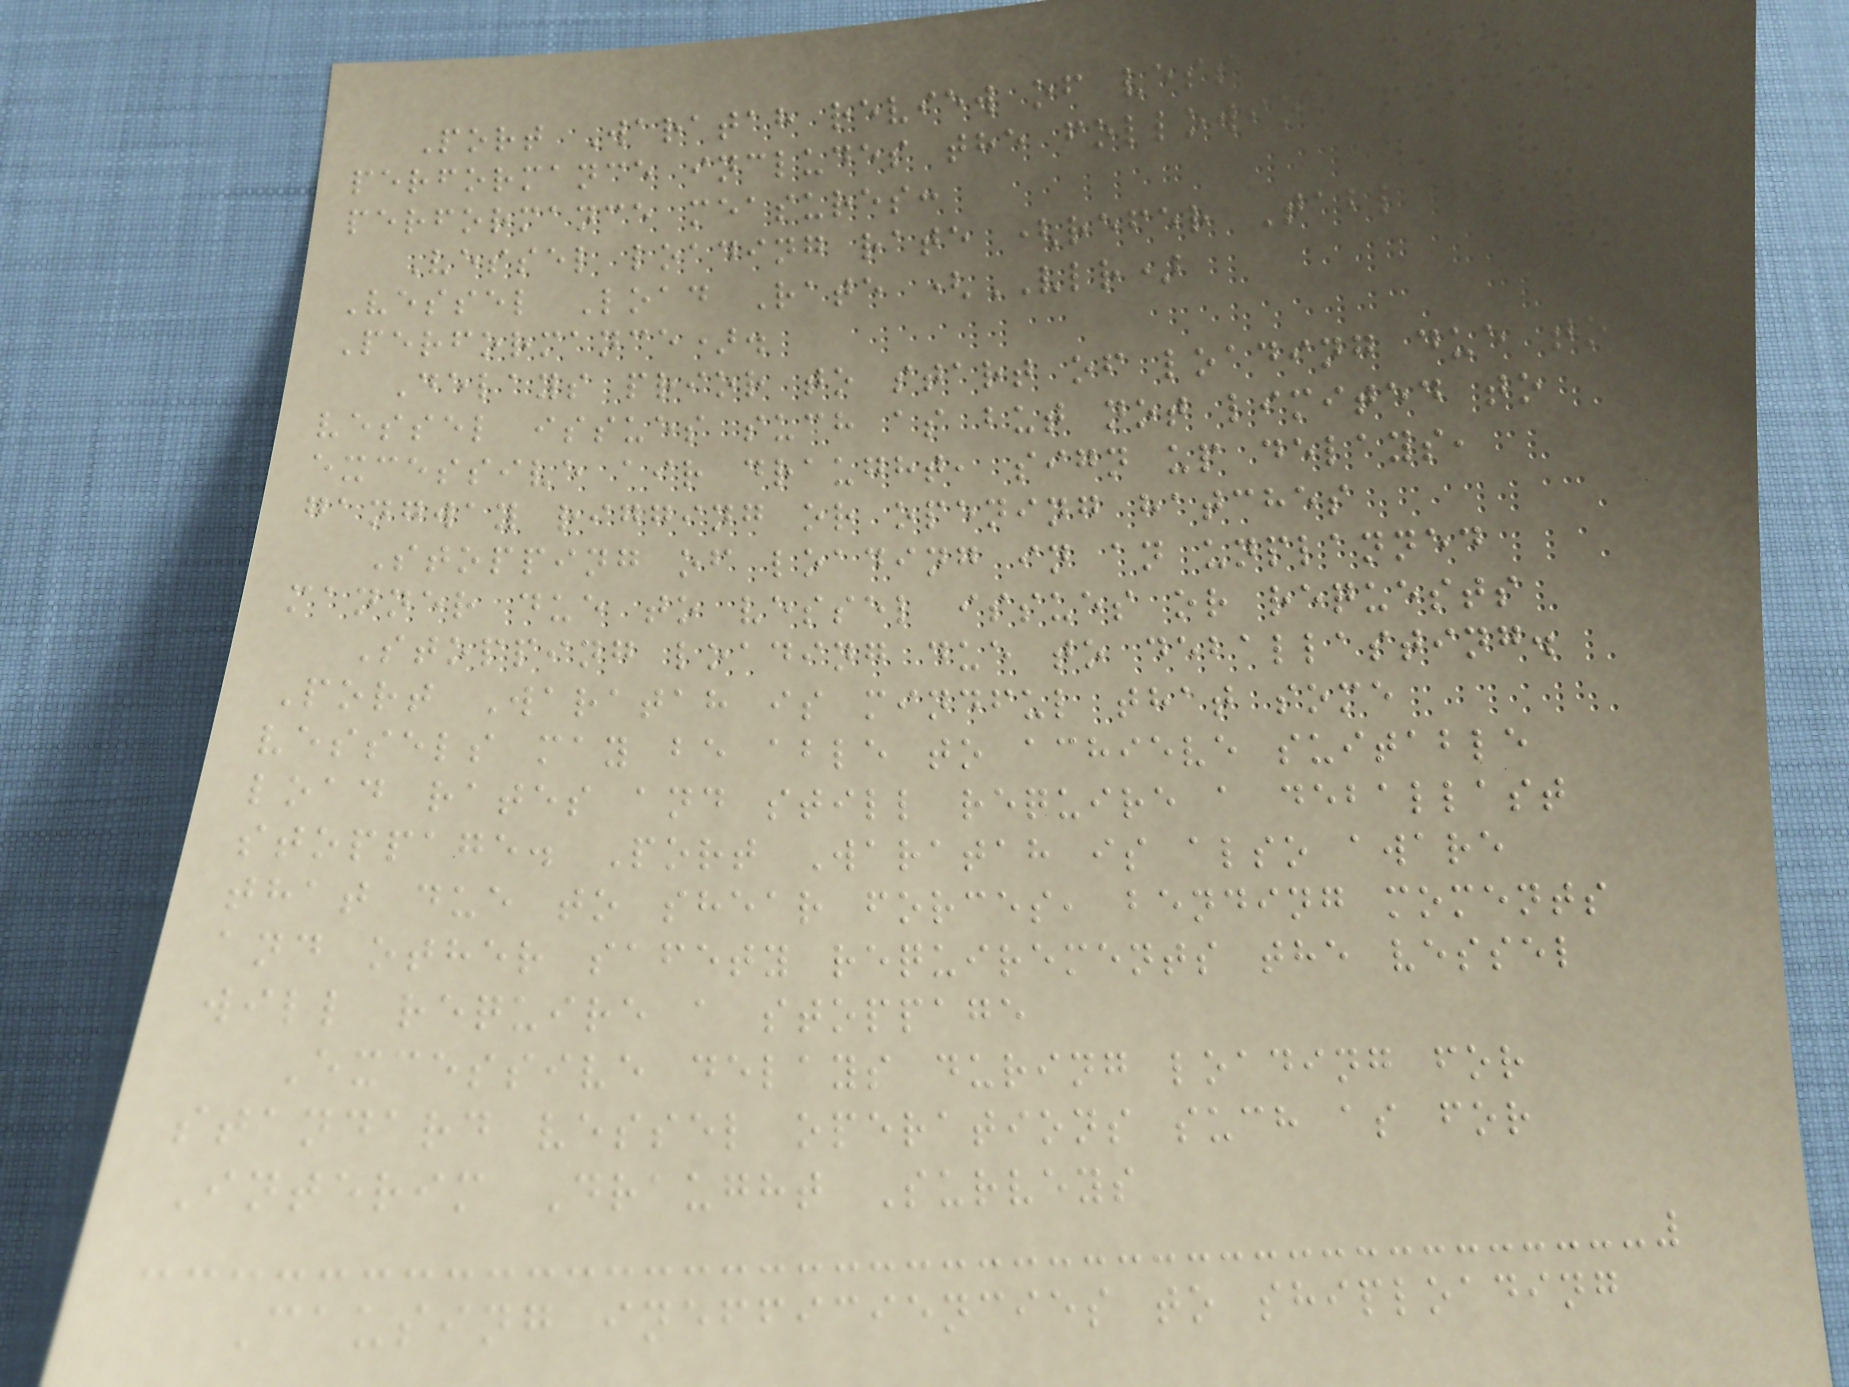Port Waratah review of vessel
performance includes the following key
performance measures:
Vessel loading rate (refer Table 5:
Vessel Load Rate (VLR)
Performance).
Delays prior to start of loading due to
vessel issues such as but not limited to
excessive air draught, sign up delays,
gangway rigging or opening hatches
Stopping of loading in an unplanned
manner due to vessel issues or requests
Stopping loading due to deballasting.
Port Waratah is mindful that some
vessels may be able to achieve suitable
load rates and still require a deballast
stoppage. Port Waratah is also aware
that due to shear forces, bending moments
and other safety requirements the vessel
will require a stoppage
Excessive delays during loading for
standard vessel operations such as for
Interim Draught Surveys
Causing inefficiencies to shiploading
